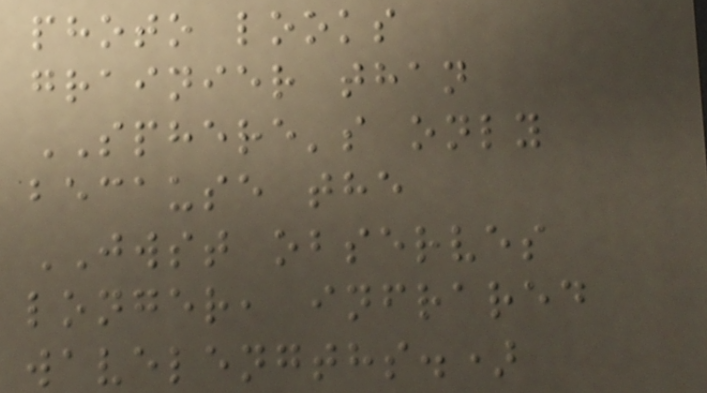photo looks
grainier than
SPHERE's only
because the
JWST observes
longer, infrared
wavelengths.)
